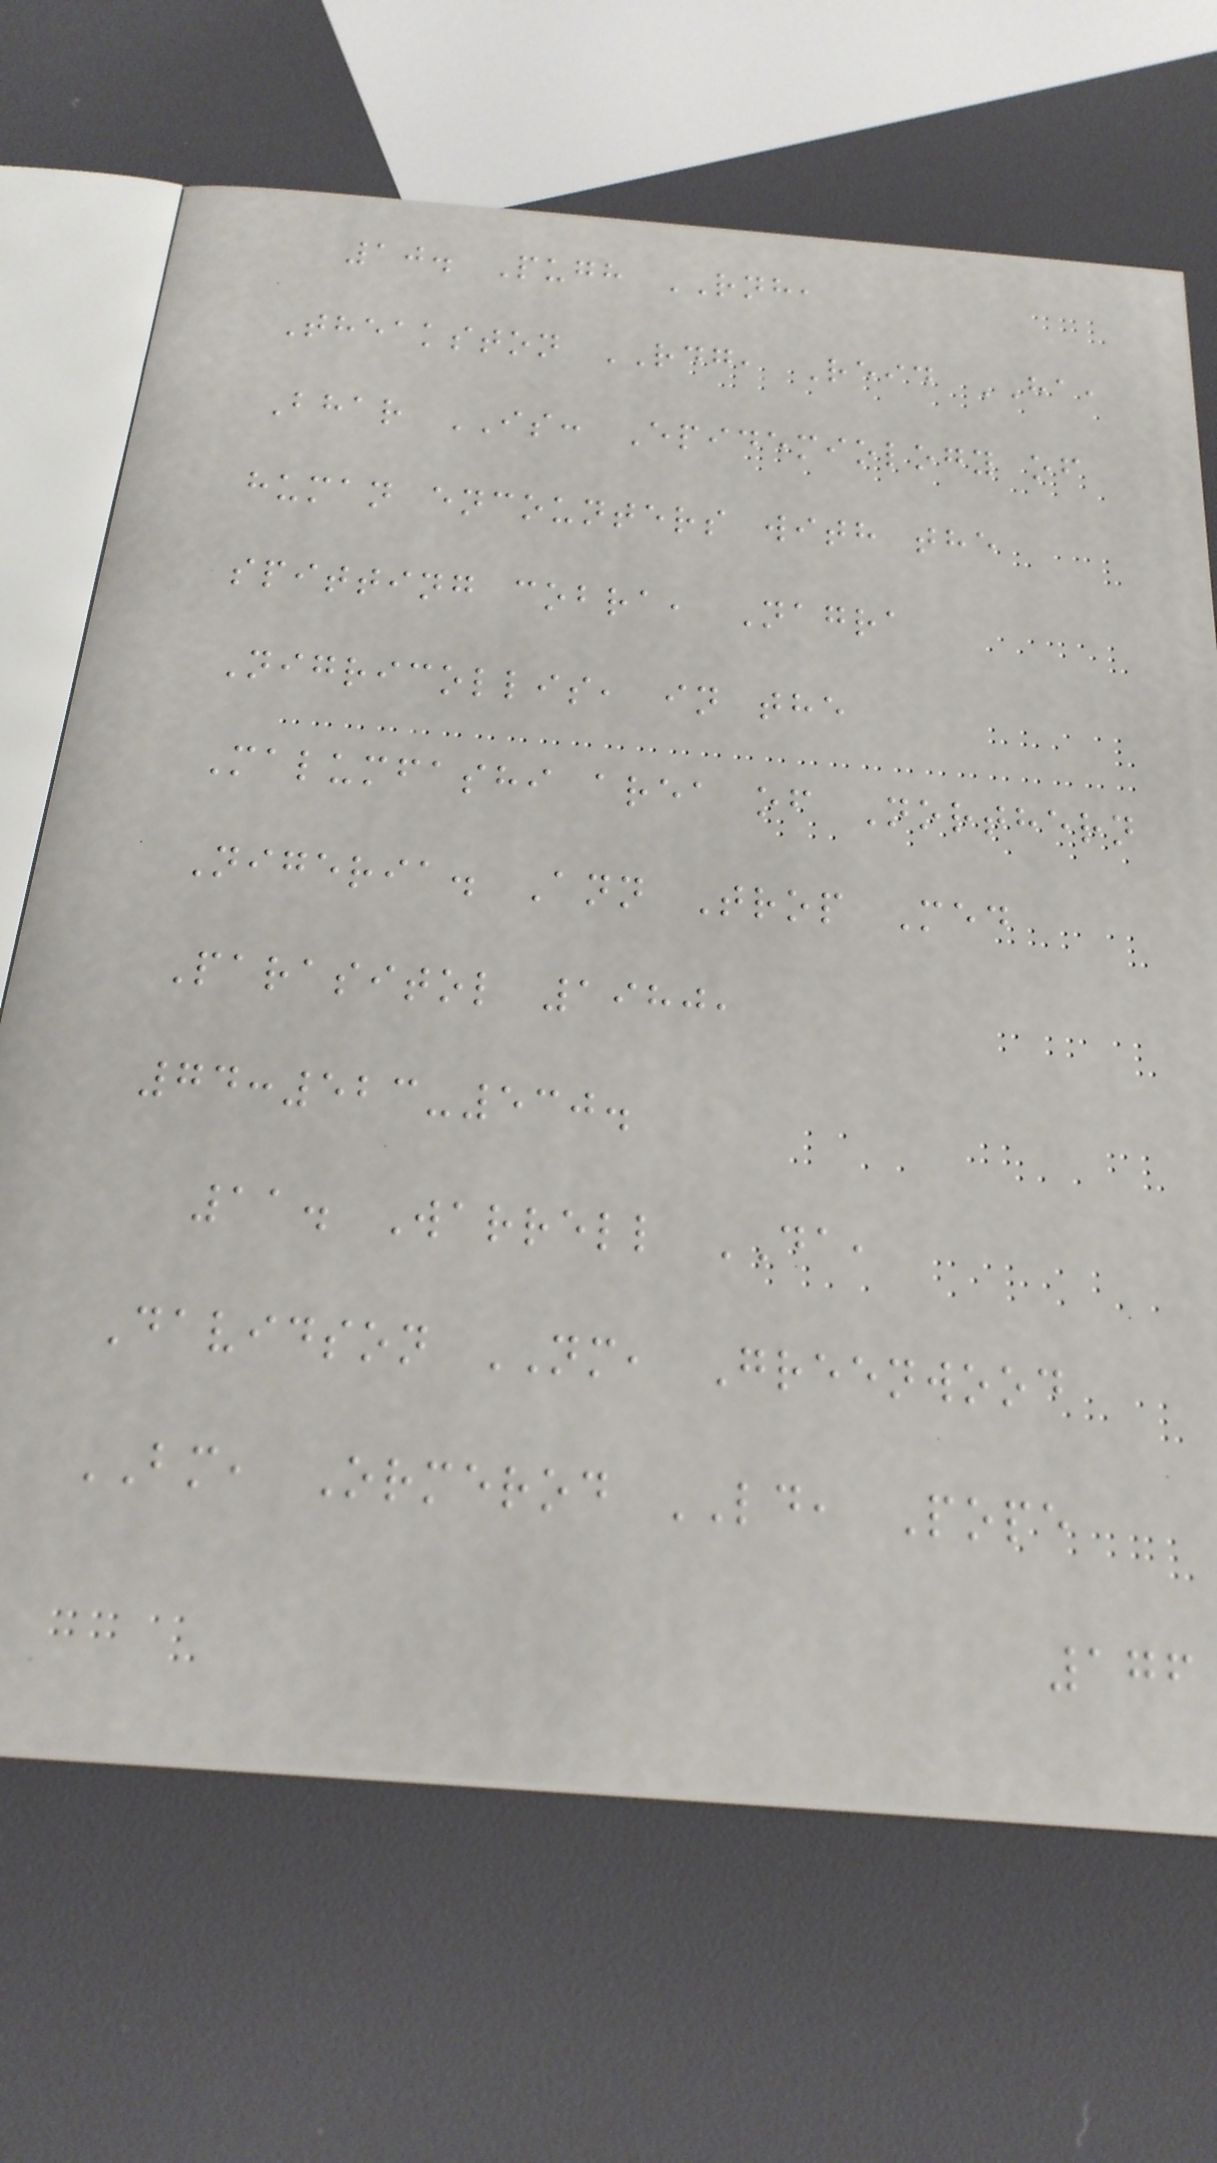10. Pugh RNH,
Theakston RDG, Reid HA,
Bhar IS: Epidemiology of
human encounters with the
spitting cobra, Nagra
Nigricollis, in the
Malumfashi area of Northern
Nigeria. Ann Trop Med
Parasitol 1980,
74:523-530.
11. Warrell DA,
Davidson NM, Greenwood
BM, Ormerod LD, Pope
176
